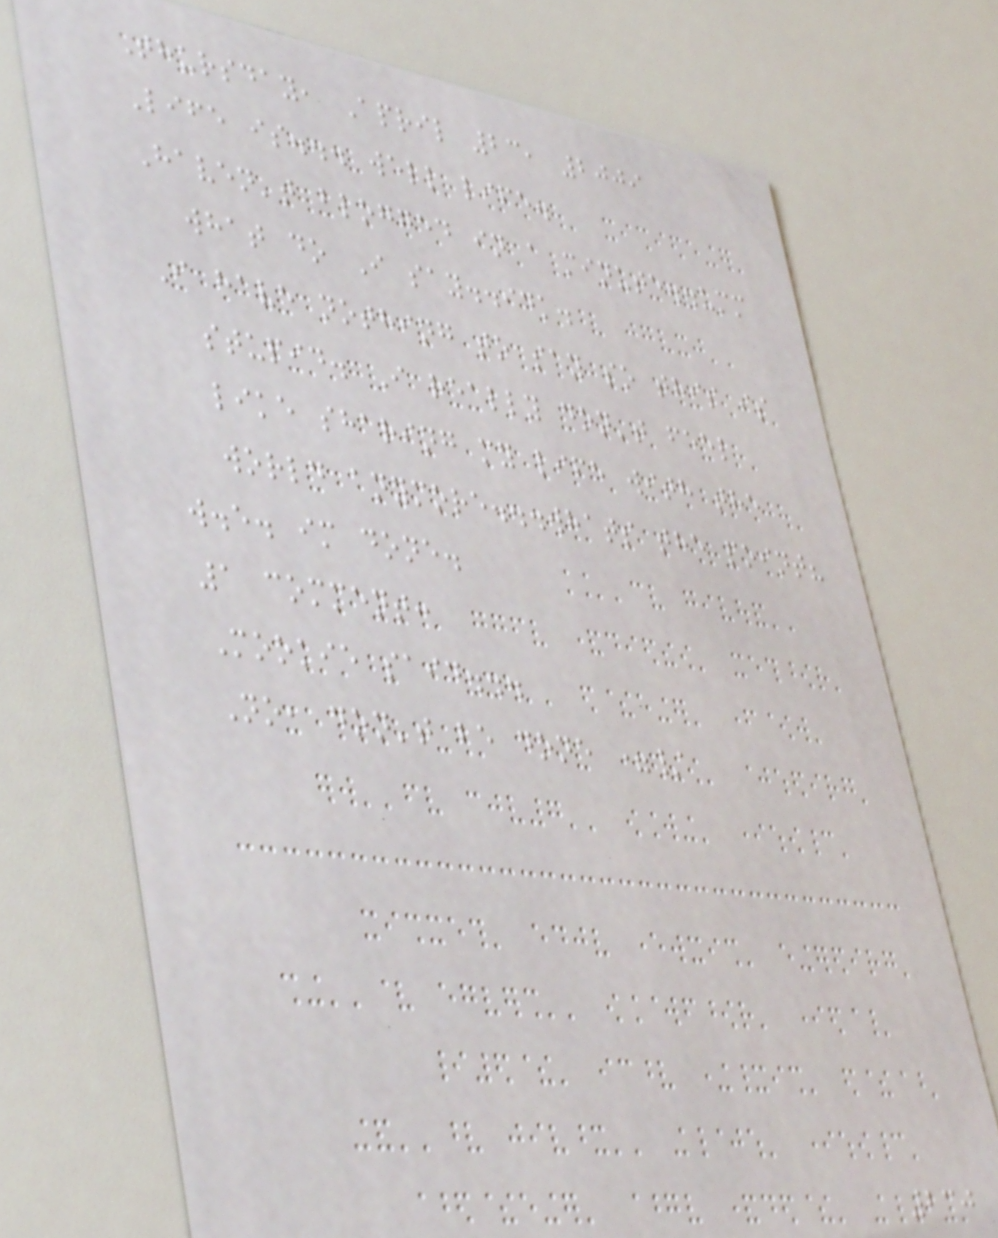Thursday, April 23, 2009
Life is... well life.
Haven't blogged in a minute..umm
what do I say..idk.
I have nothing to say so this is
stupid. I really don't feel
like sharing my life with the
world anymore...whats the point?
w.e. im done.
1 comment:
Mookie said...
No, don't be done =/
230
